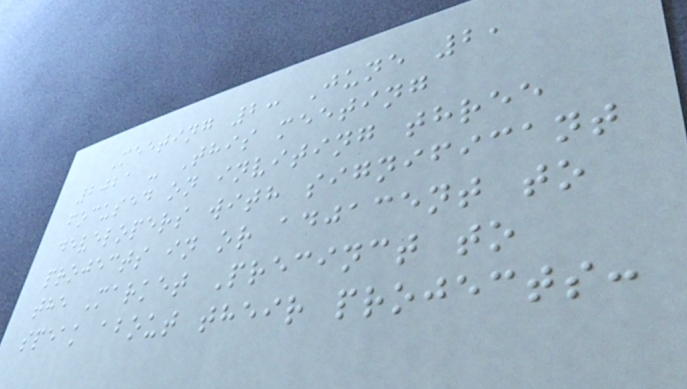Meeting 2: June 2,
2021 - This meeting
focused on inviting three
developers with significant
projects in or adjacent to
the Market Precinct to
speak about their projects:
